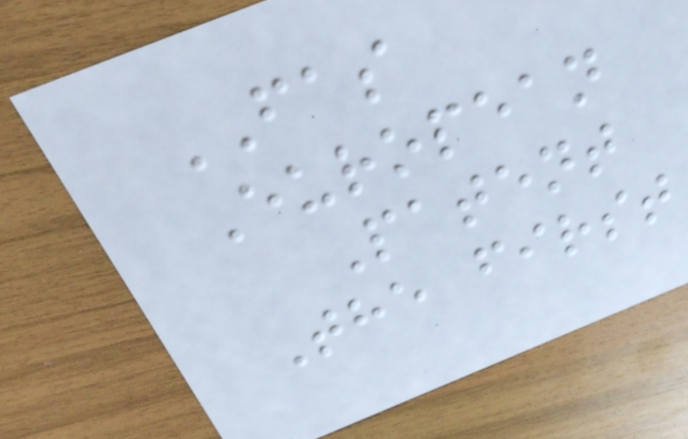FAS
European
Patent
The first
